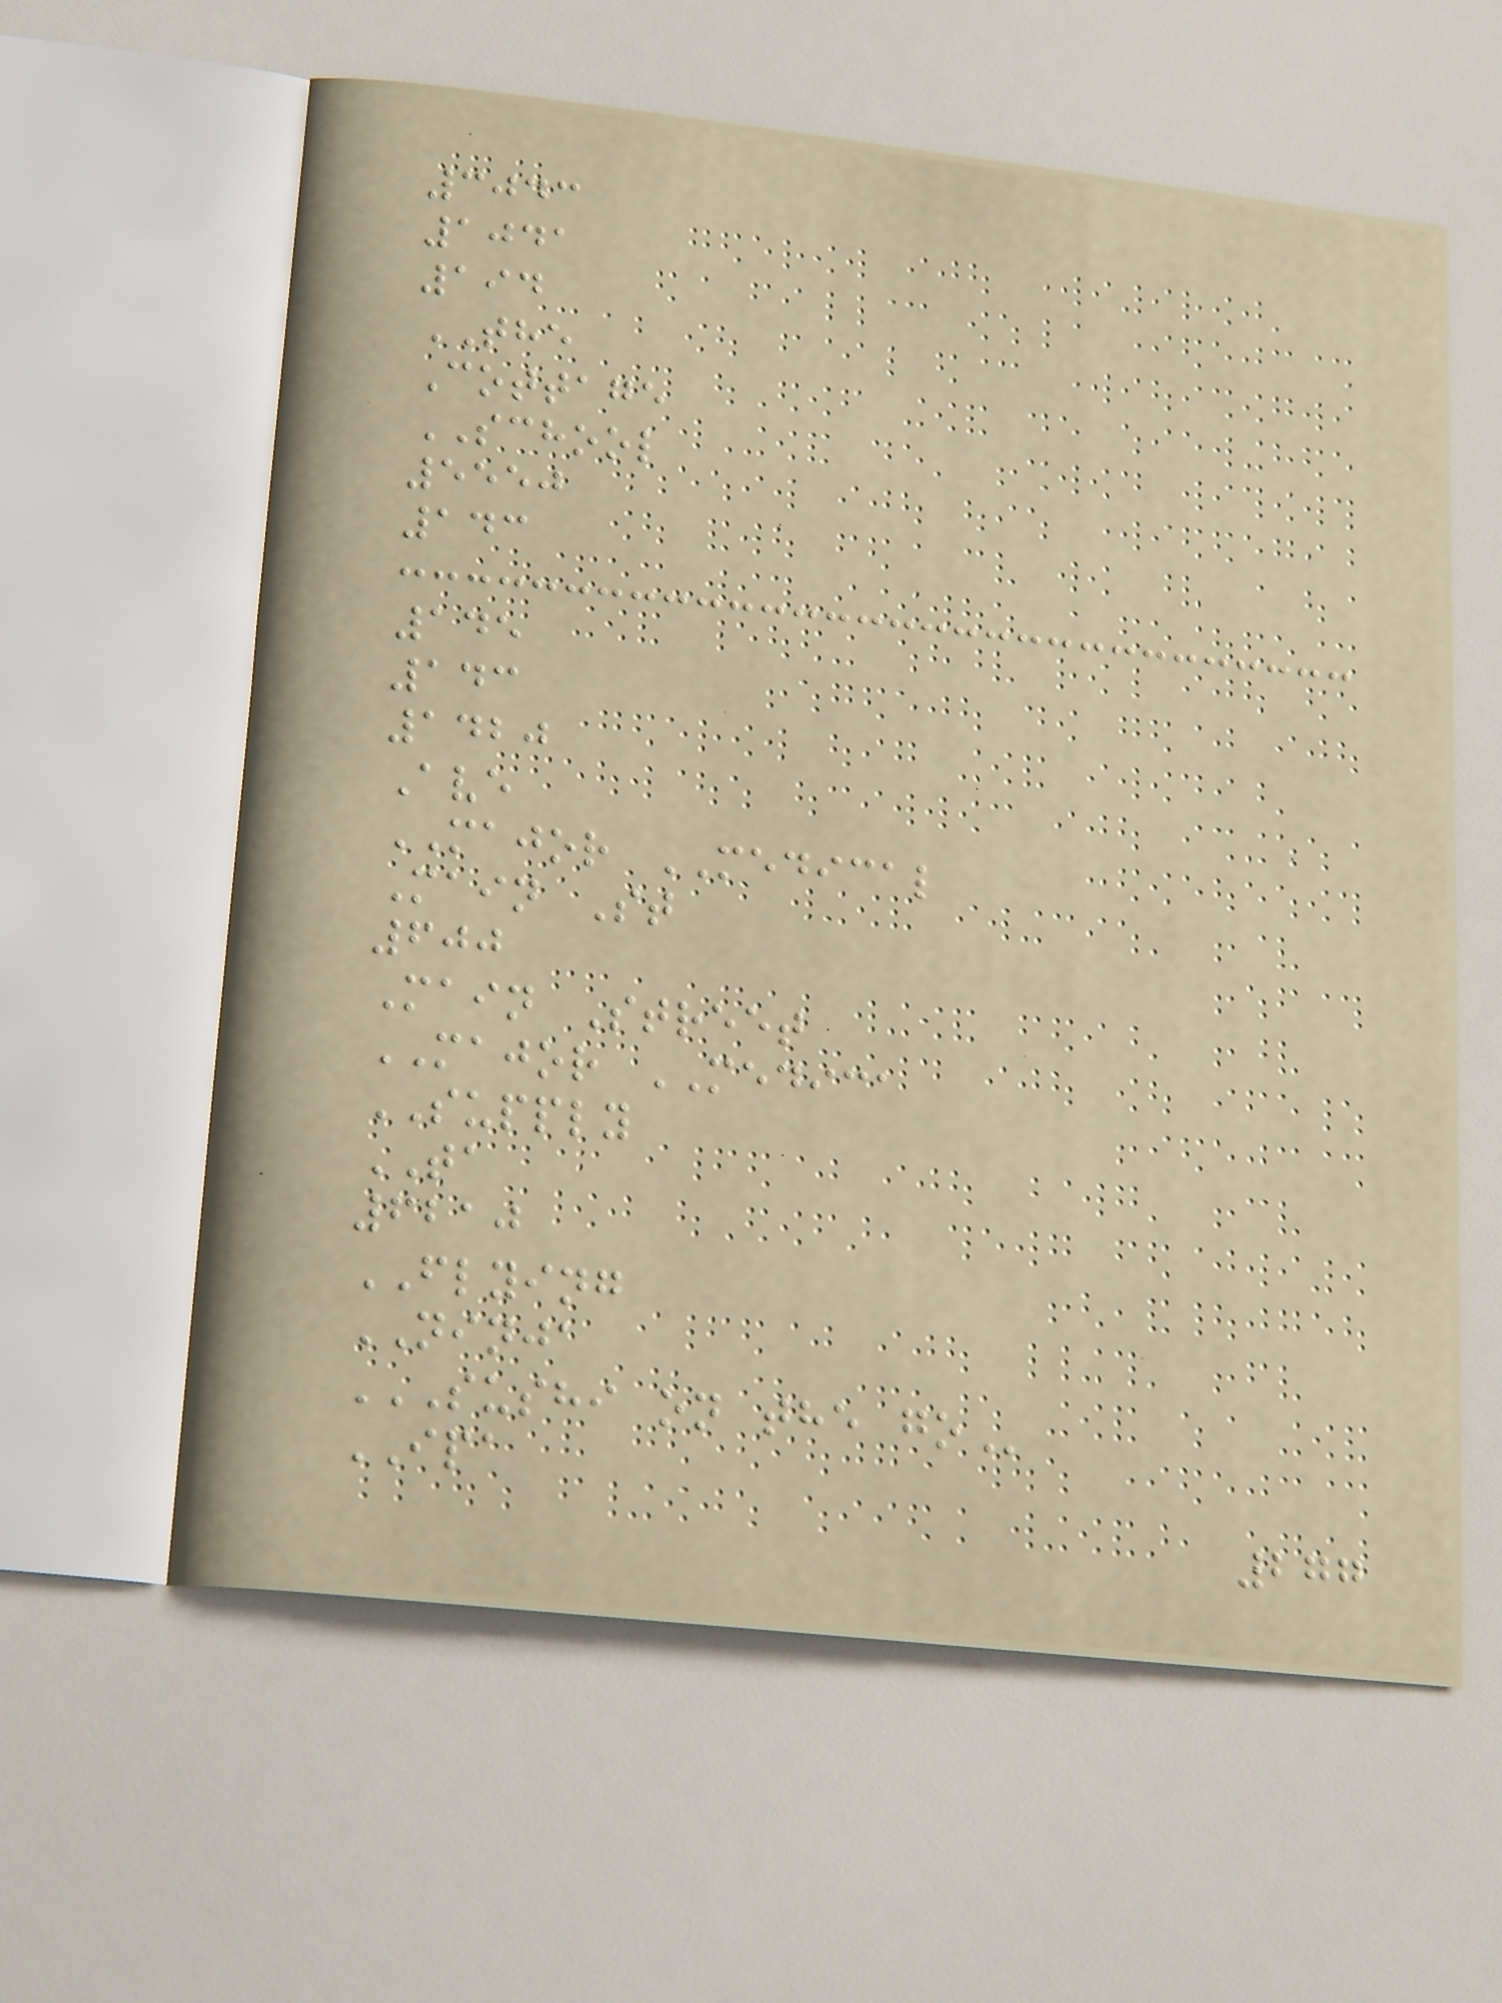3043
1041
194
THE
Cottage
SCHOOL
5550
143
145
143
1420
Ave
MAJOR MEDICAL
Main St
600
Main Street
MAJOR MEDICA
SUPPLY
TA
6210
FLYING
NINJA
SUSHI ON THE GO
IPA
277
